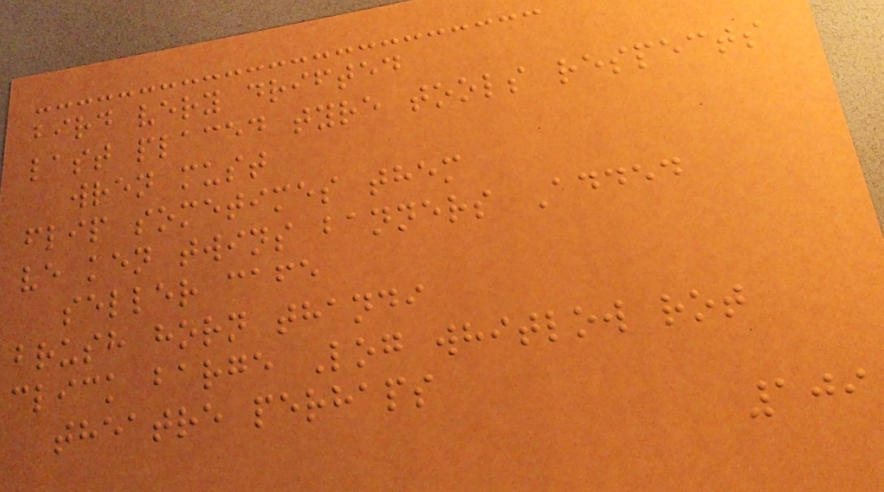bird very drifted
last placed tyre tools respects
wren must
flip sometimes them
ve ken twins banners Added
seller cafe
brush horn thandi
click barge Log whitlow rot
theatre perhaps
109
